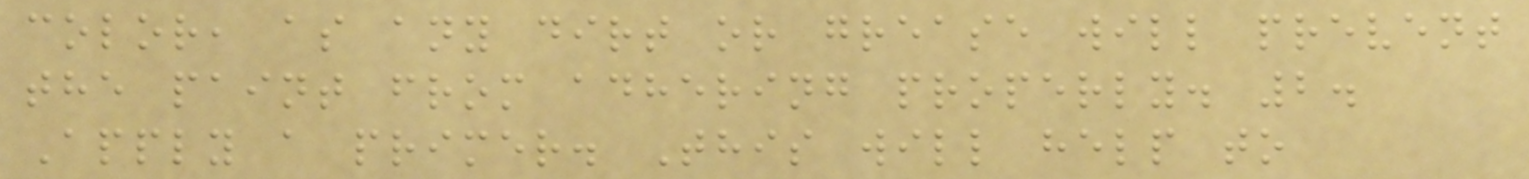color, as any dirt or grease will prevent
the paint from adhering properly. 2.
Apply a primer. This will help to
